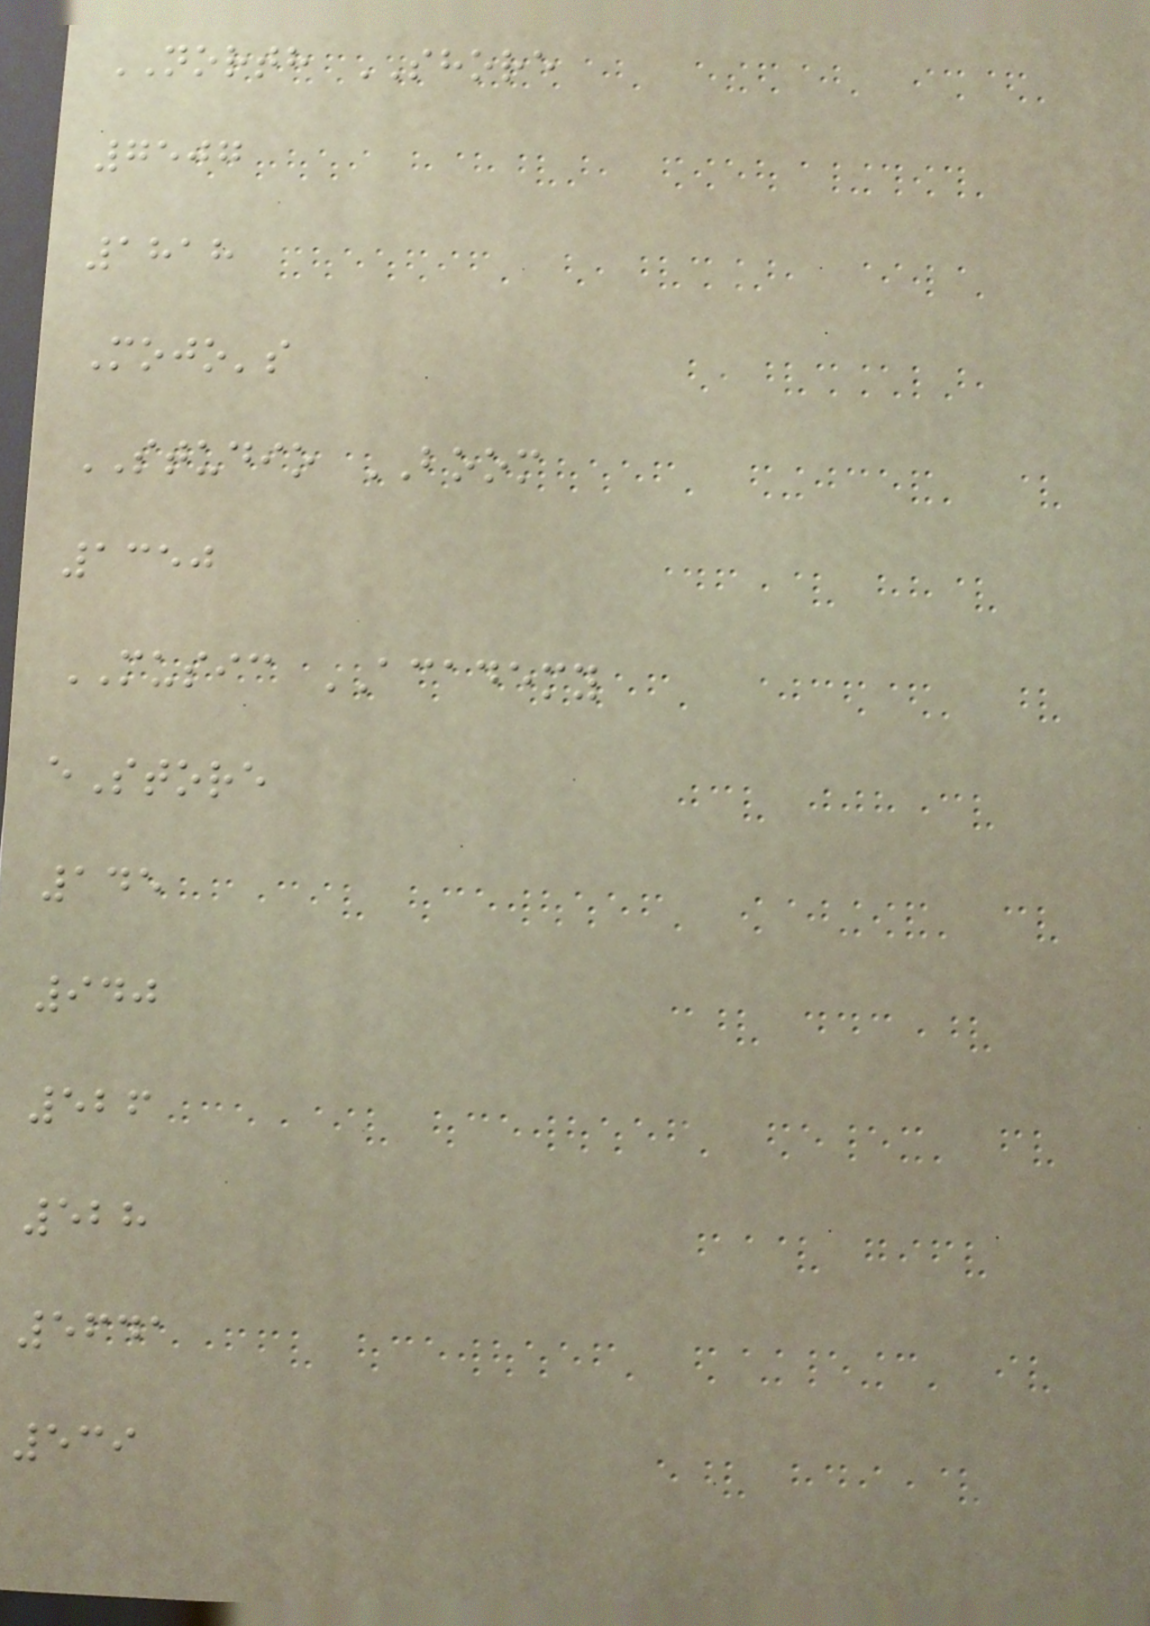NORTH SHORE
7507
1818
Mojo's
STUDIO BOOM
1350
MUSIC ACADEMY
eStore
145
940
526
528
5641
539
